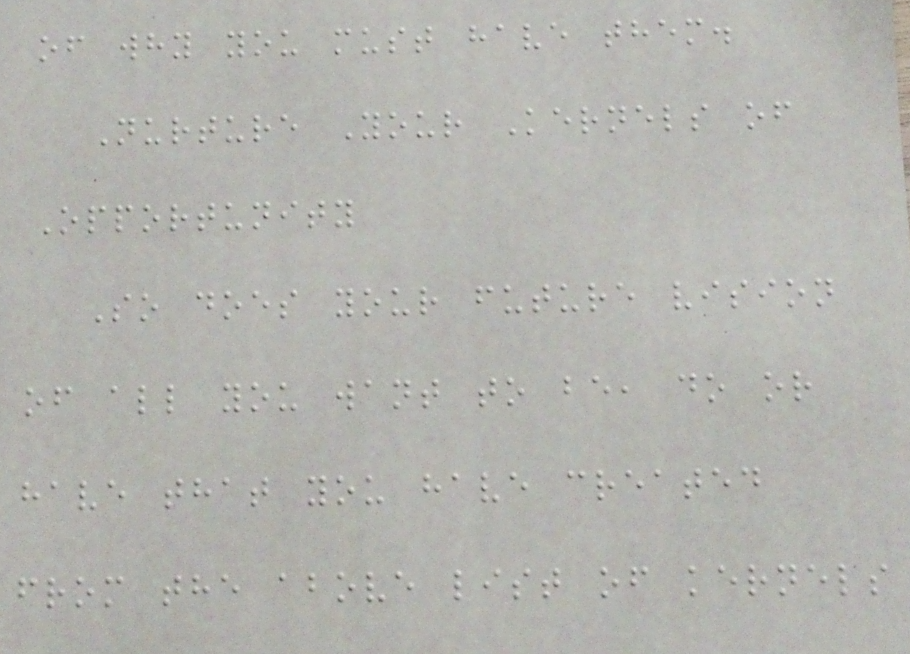of why you must have them.
Nurture Your Kernels of
Opportunity
So does your future vision
of all you want to be, do or
have that you have created
from the above list of kernels
